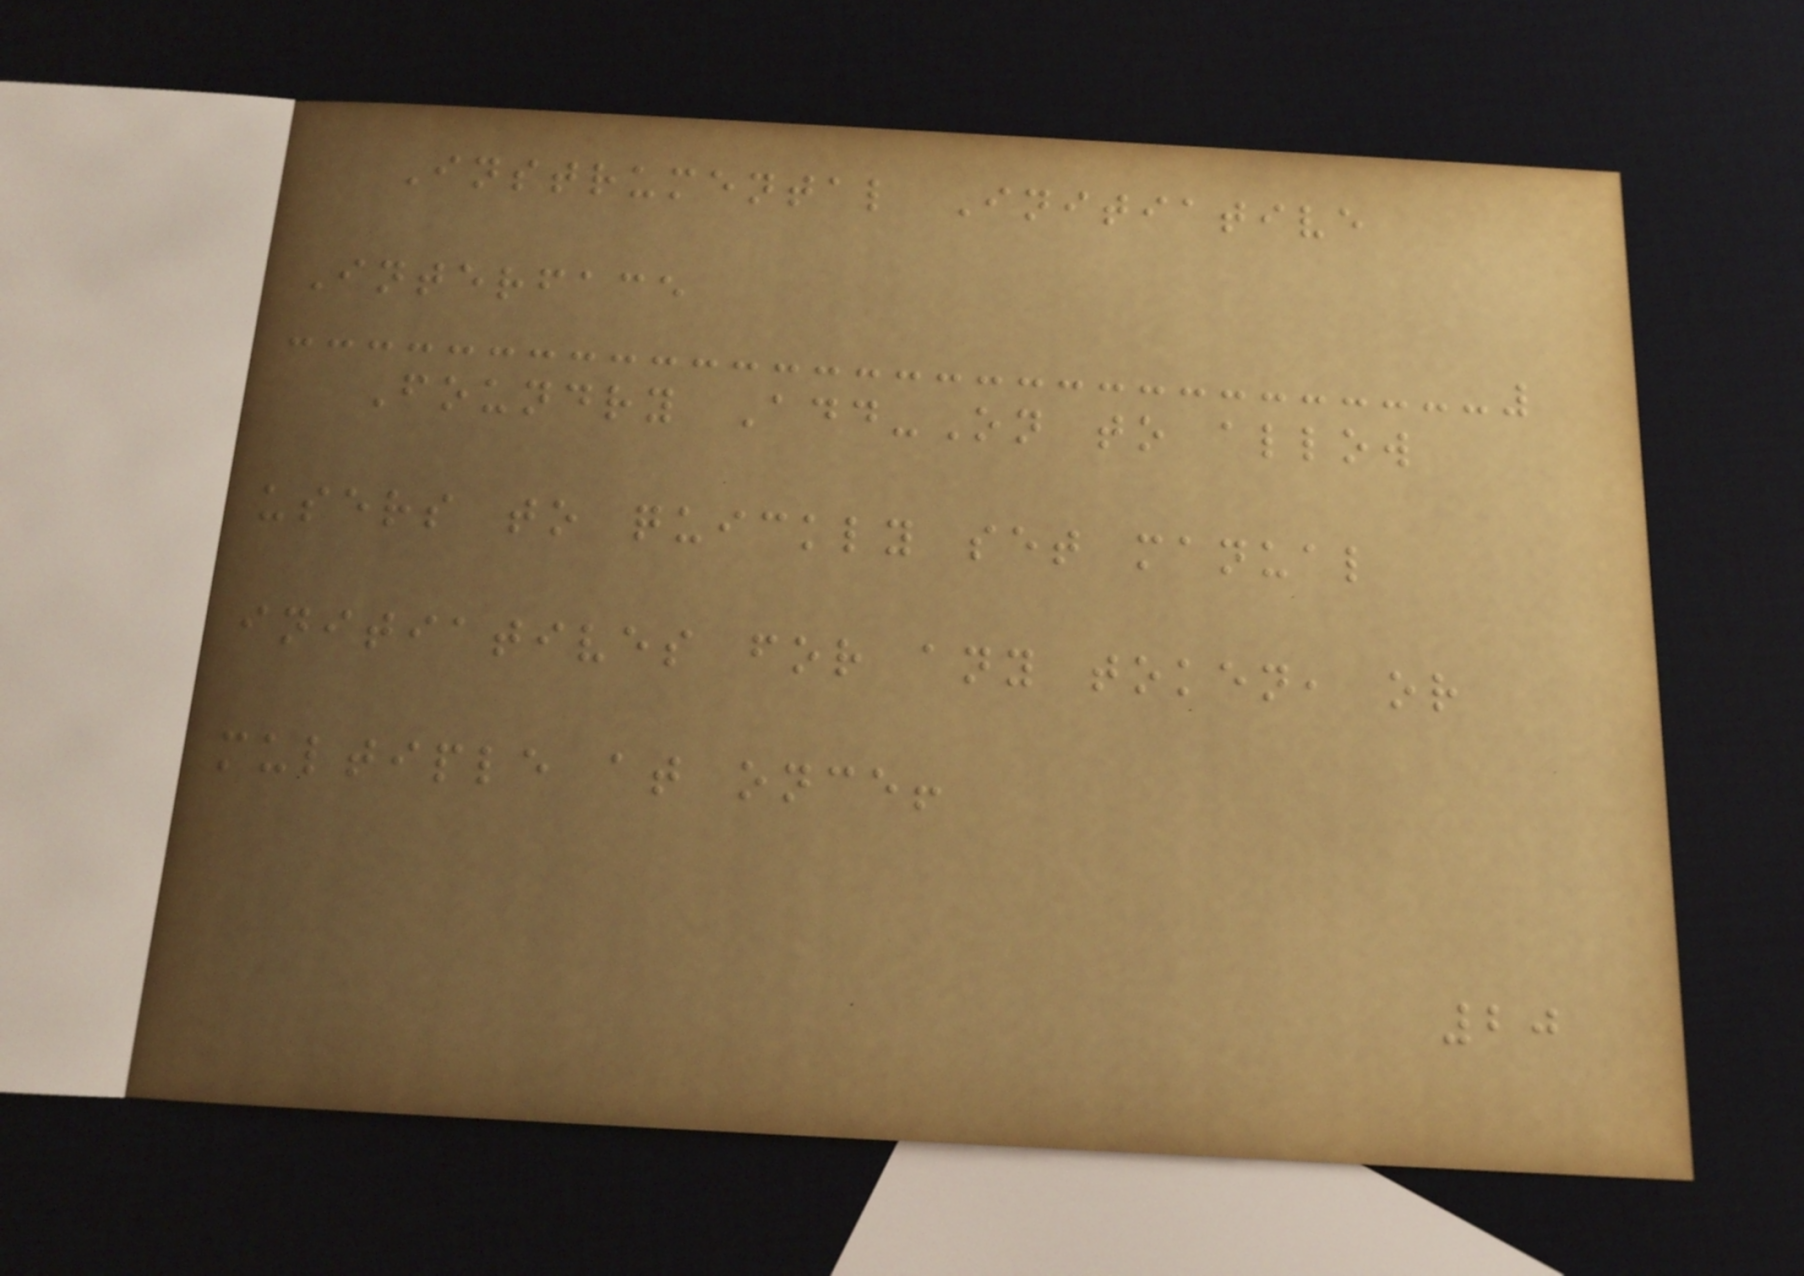Instrumental Initiative
Interface
Foundry Add-On to allow
users to quickly set manual
initiatives for any token, or
multiple at once!
20
